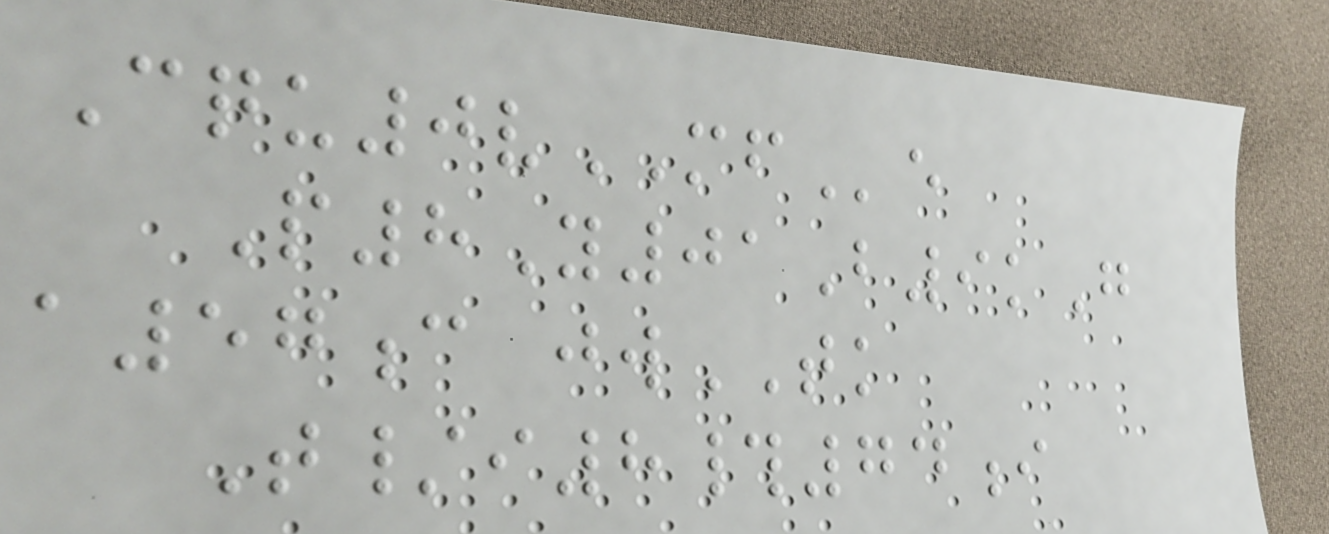Cqu0vMFe
P8Y01B9kG
a57c jwTK
T/i8#74i
